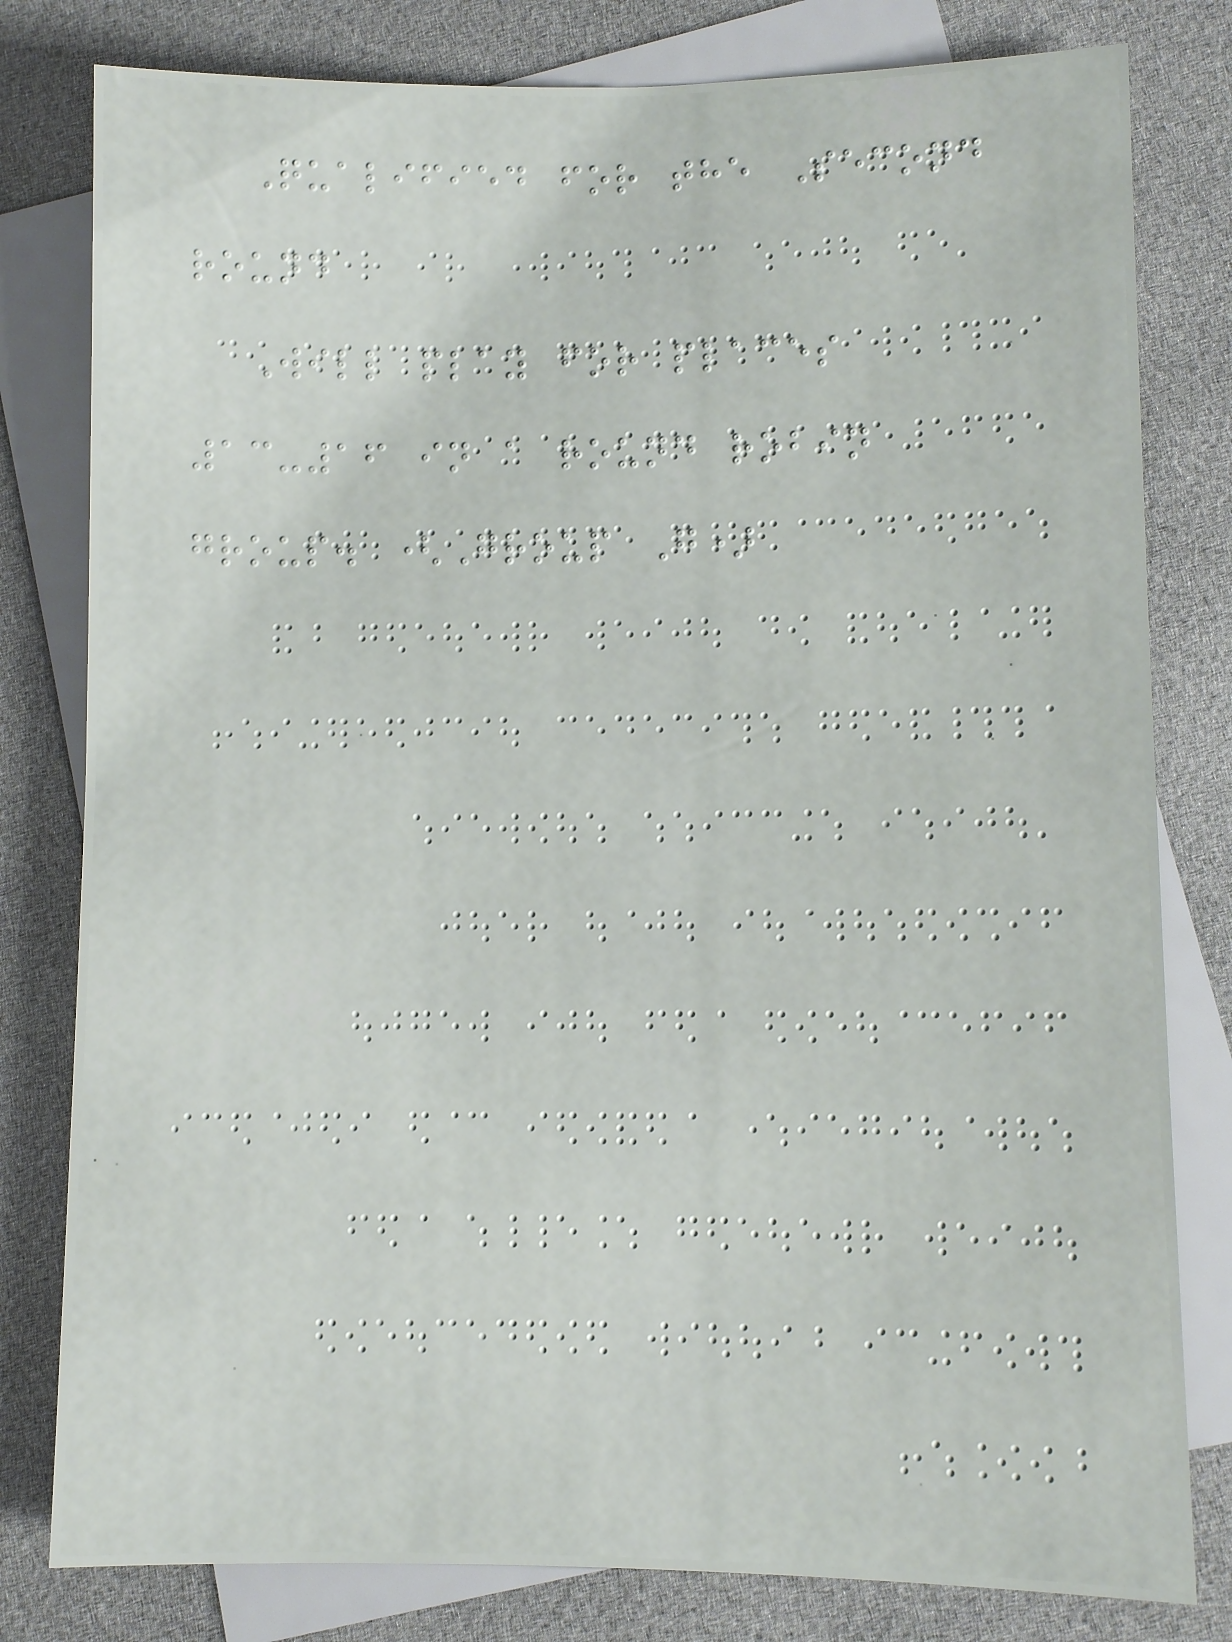Qualified for the Second
round
Will play for places
13-16 in a round robin
group. (Group G)
